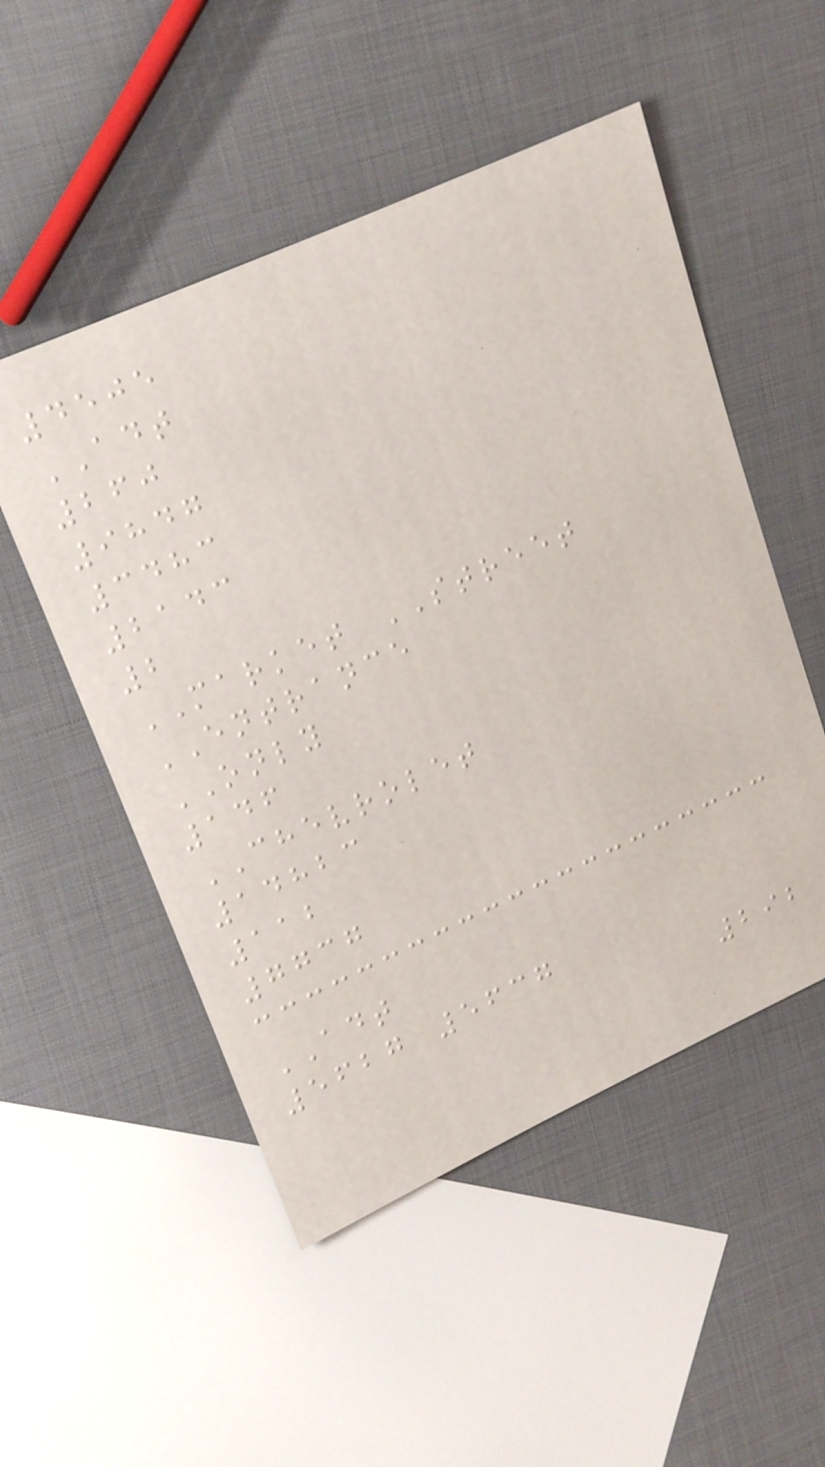4505
ADT
260
9847
3483
2143
2
MARKET STREET
ENTRANCE
ONLY
146
CHEVROLET
14823
112
7737
ADT
5627 5637
292
